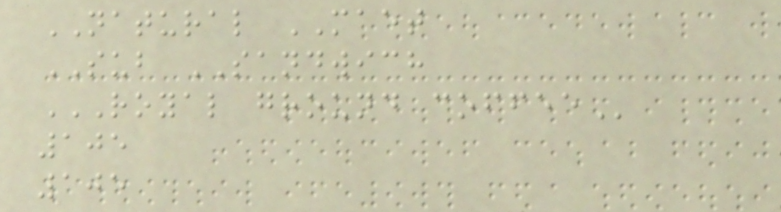NATURAL MAET
SUB SANDWICH
ROYAL GROUND COFFEE
105
105
